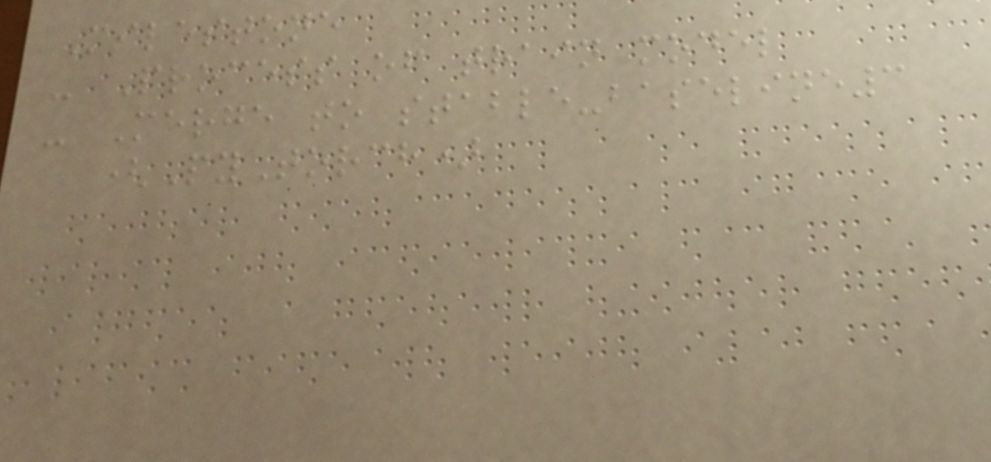Milestone
- Process of train model
- Merge to stable-baseline3
(PyTorch)
